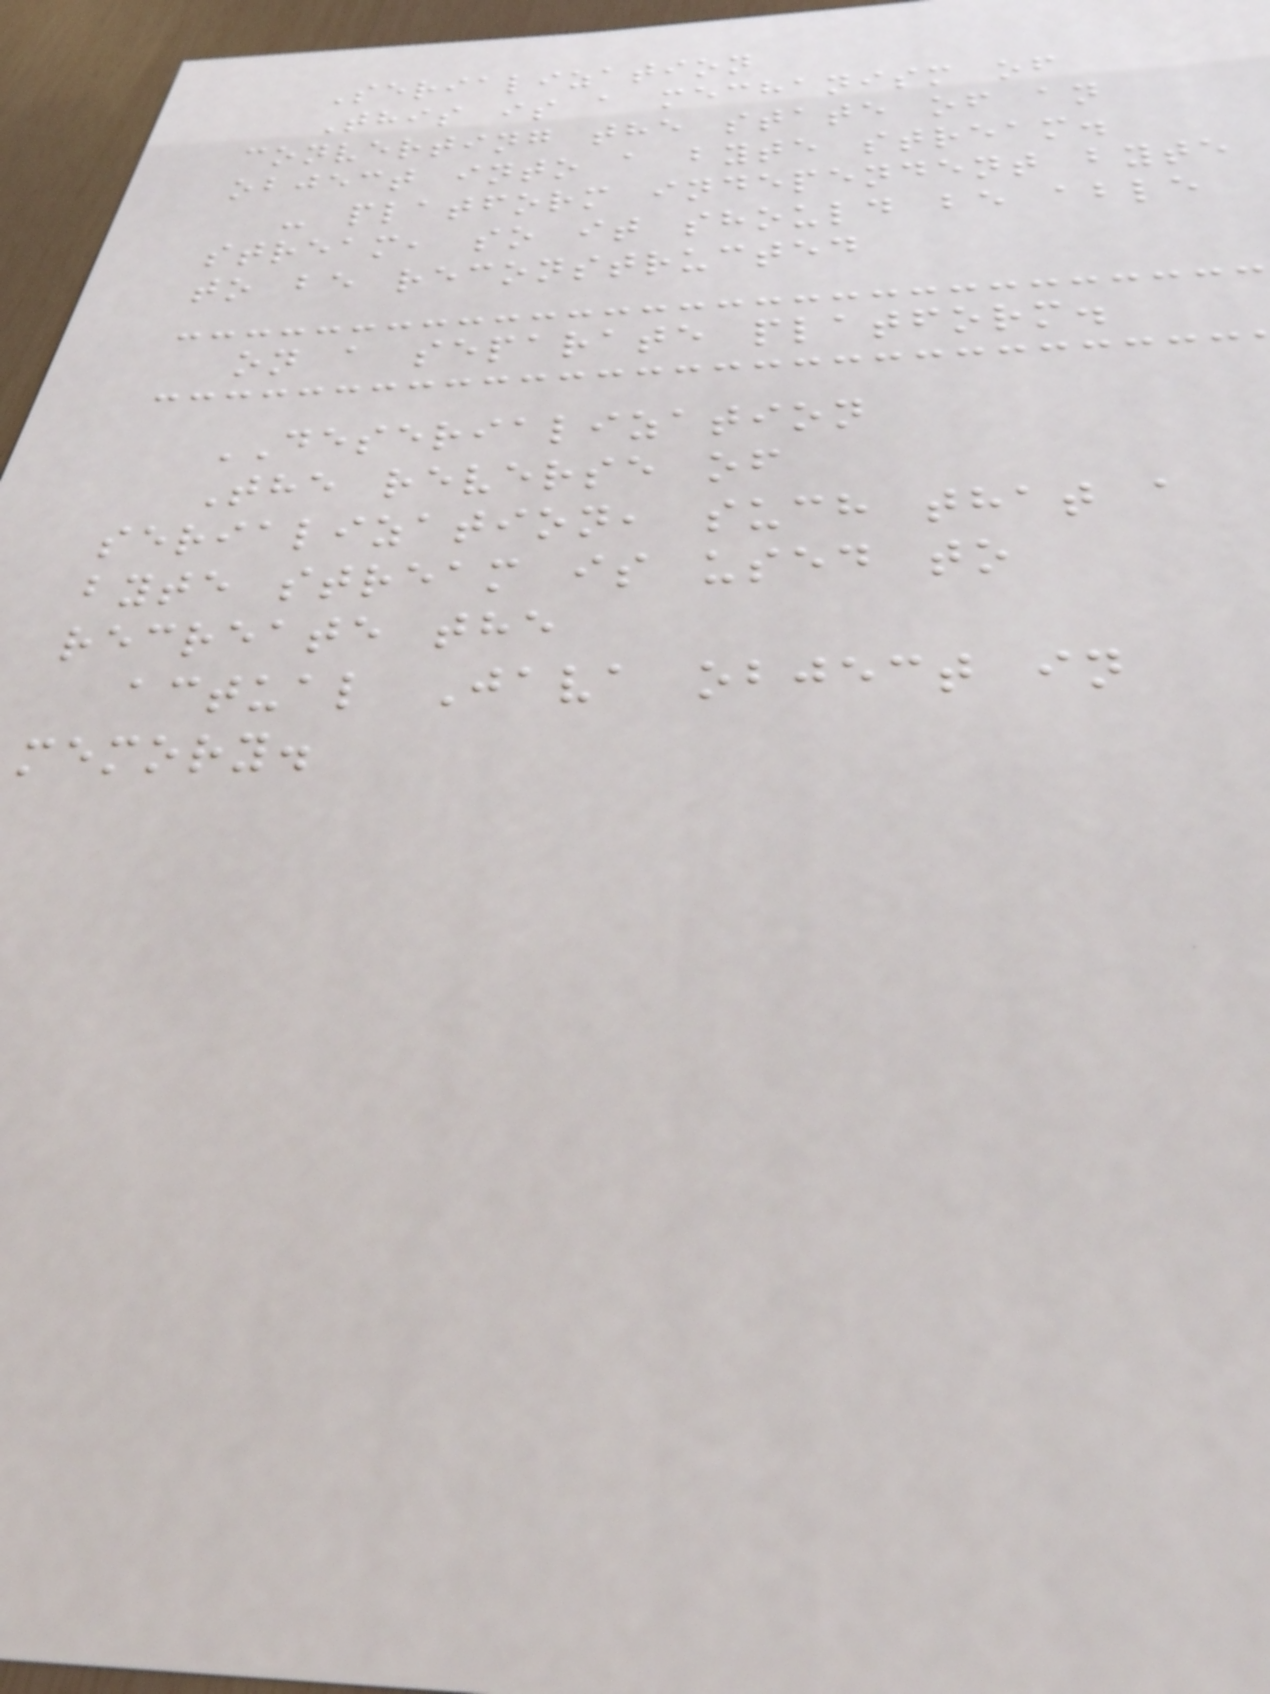Serialization
This is a mechanism of
converting the state of an
object into a byte stream.
- platform independent byte
stream, so it should be able
to be reconstructed
on a separate platform.
DESERIALIZATION
The reverse of
serialization, such that a
byte stream is used to
recreate the
actual Java object in
memory.
